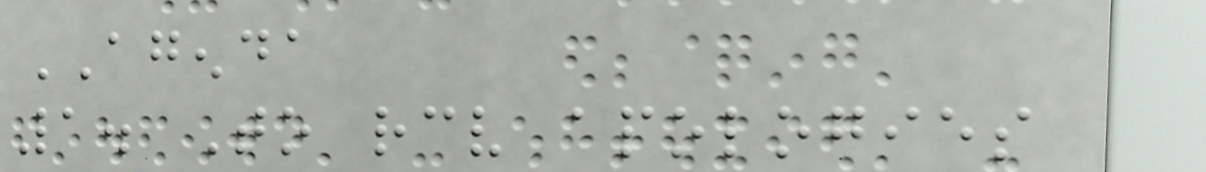AGENDA
1. To receive apologies
